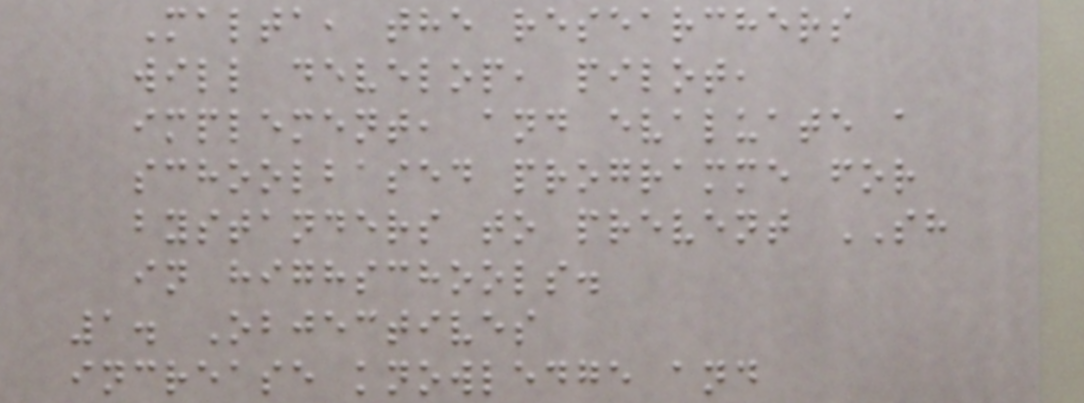Malta, the researchers
will develop, pilot,
implement, and evaluate a
schoolbased programme for
bystanders to prevent SH
in highschools.
1. Objectives
increase knowledge and
